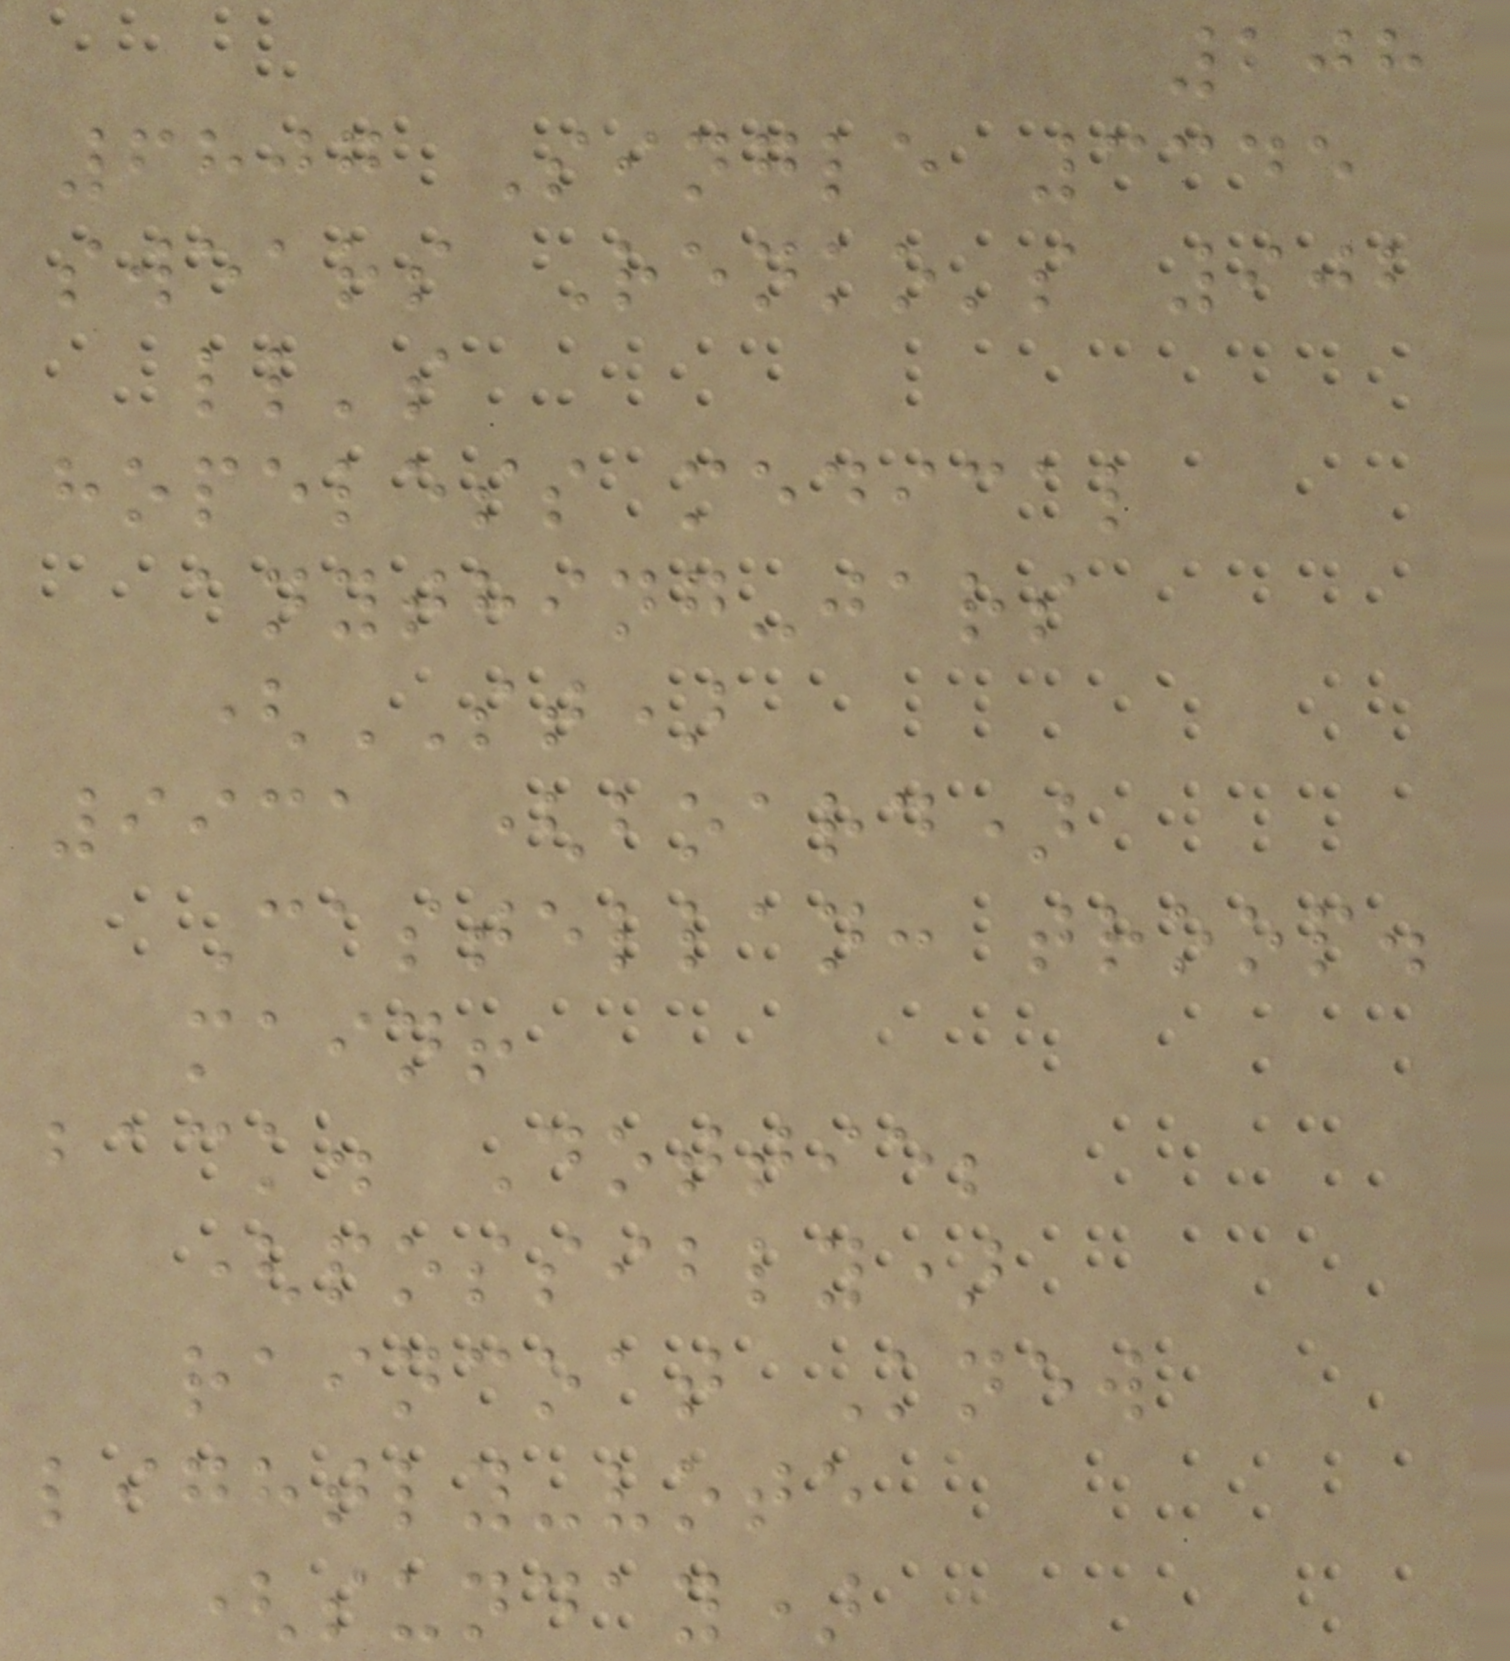208
6807 Single 3345
swears Renko's 902
ll's
hopeless medical
anything-jars
(ST)
9931 (board)
Castellan: troop.
main!
back. Dottie;
(possibly)
raincoat Knew
lightly-vote
(sunday)
